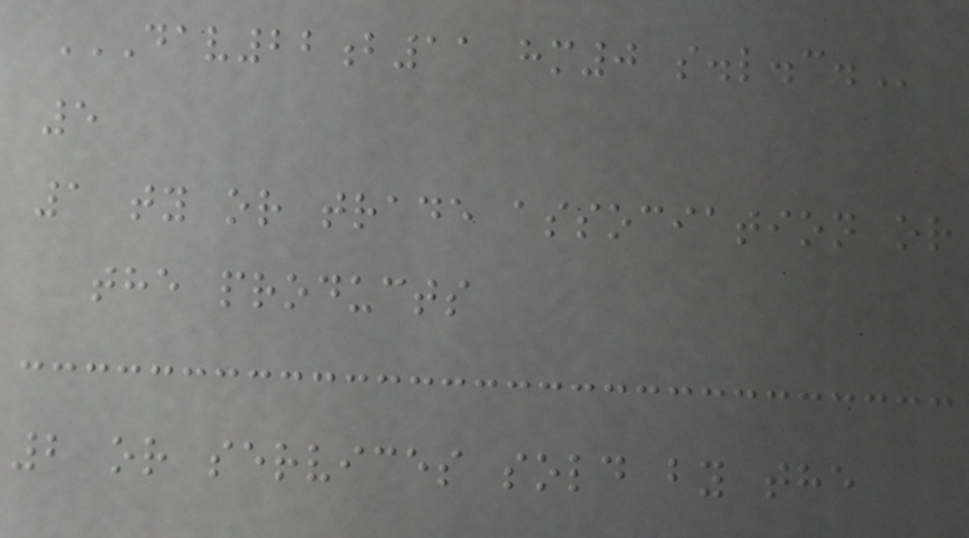DAV22B11 HM0 S.L.C.
5
1 ty or trade association or
the products
2 or services sold by the
